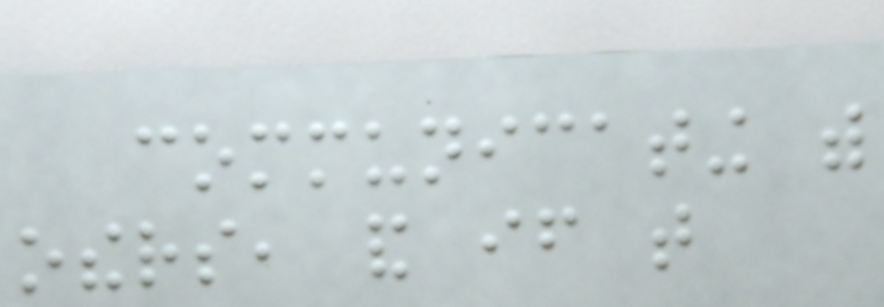communicating with
others, and if that
